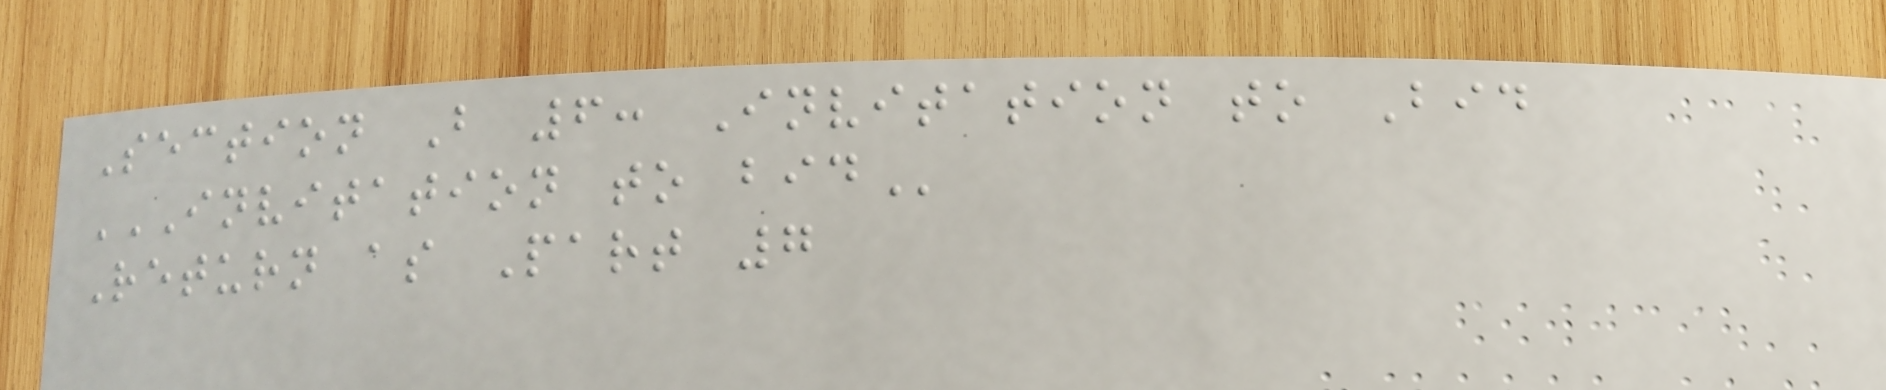Section B 6: Invitation to Bid
INVITATION TO BID
Return as Part 7
